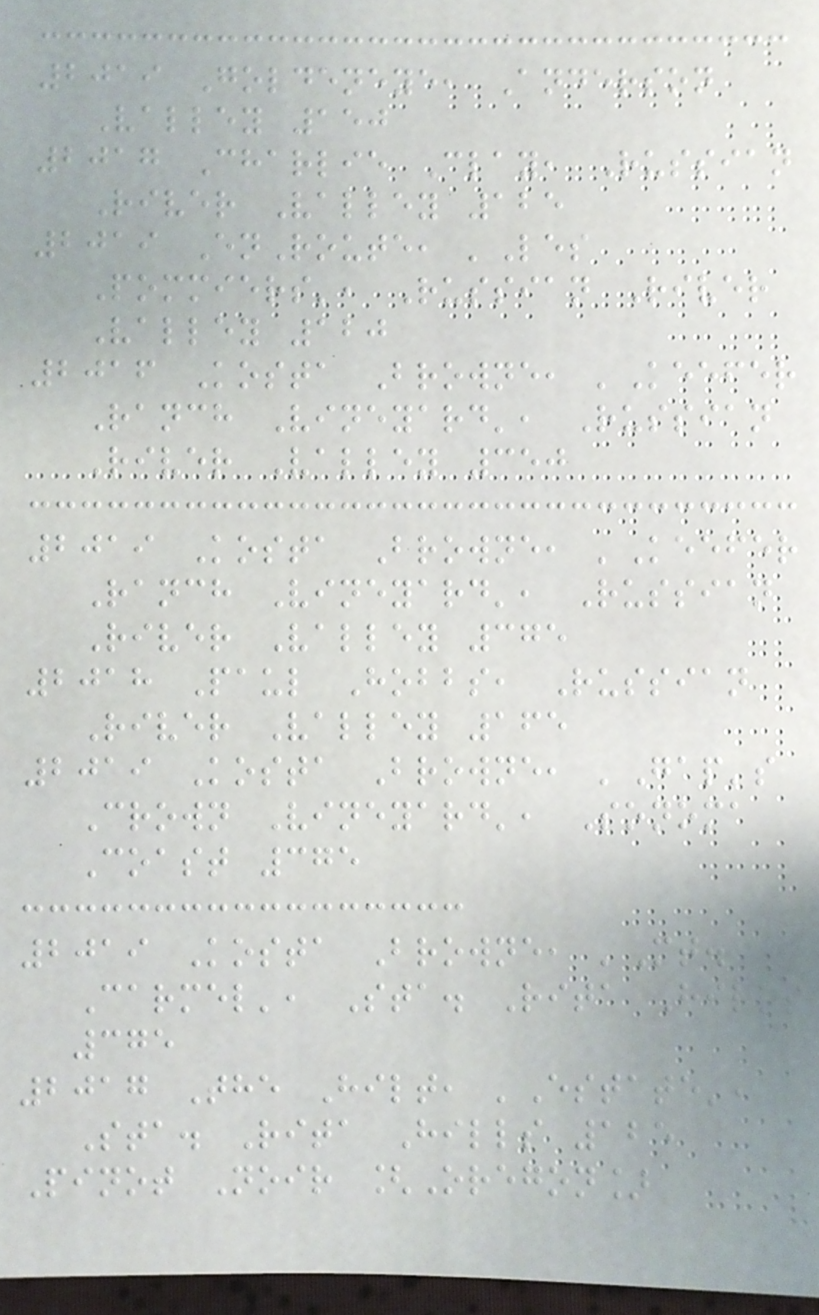2019 Goldeneye, Anderson
Valley 150
2017 Charlie Clay, Russian
River Valley 125
2019 EnRoute, 'Les
Pommiers', Russian River
Valley 120
2016 Kosta Browne, 'Keefer
Ranch Vineyard', Russian
River Valley 350
2019 Kosta Browne, 'Keefer
Ranch Vineyard', Russian
River Valley 375
2018 Paul Hobbs, Russian
River Valley 165
2019 Kosta Browne, 'Gap's
Crown Vineyard', Sonoma
Coast 375
2019 Kosta Browne, 'Mt.
Carmel', Sta. Rita Hills
375
2017 The Hilt, 'Estate',
Sta. Rita Hills 125
Pinot Noir [Oregon]
